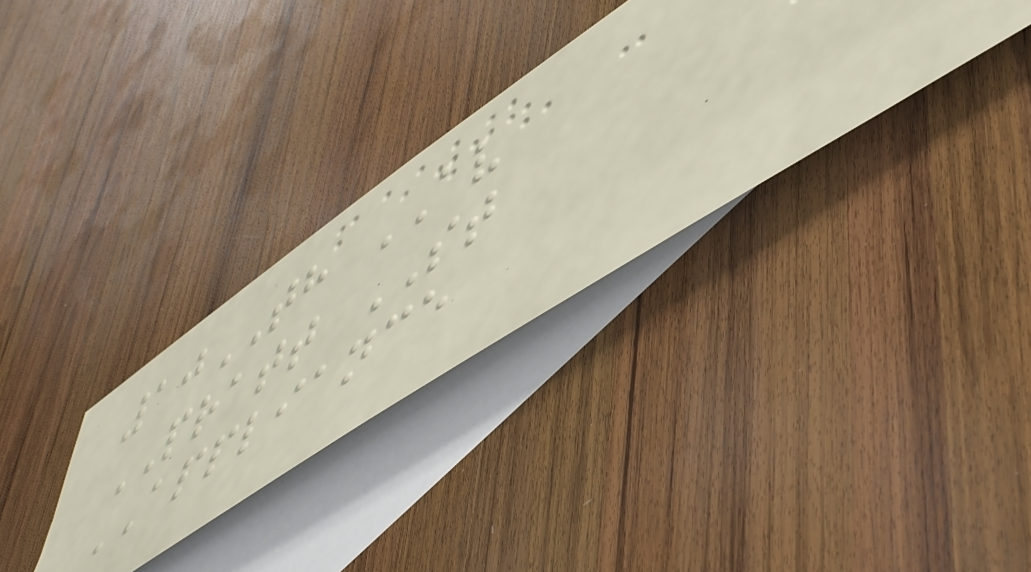10TH AV
PRATT ST
APPLIANCE
